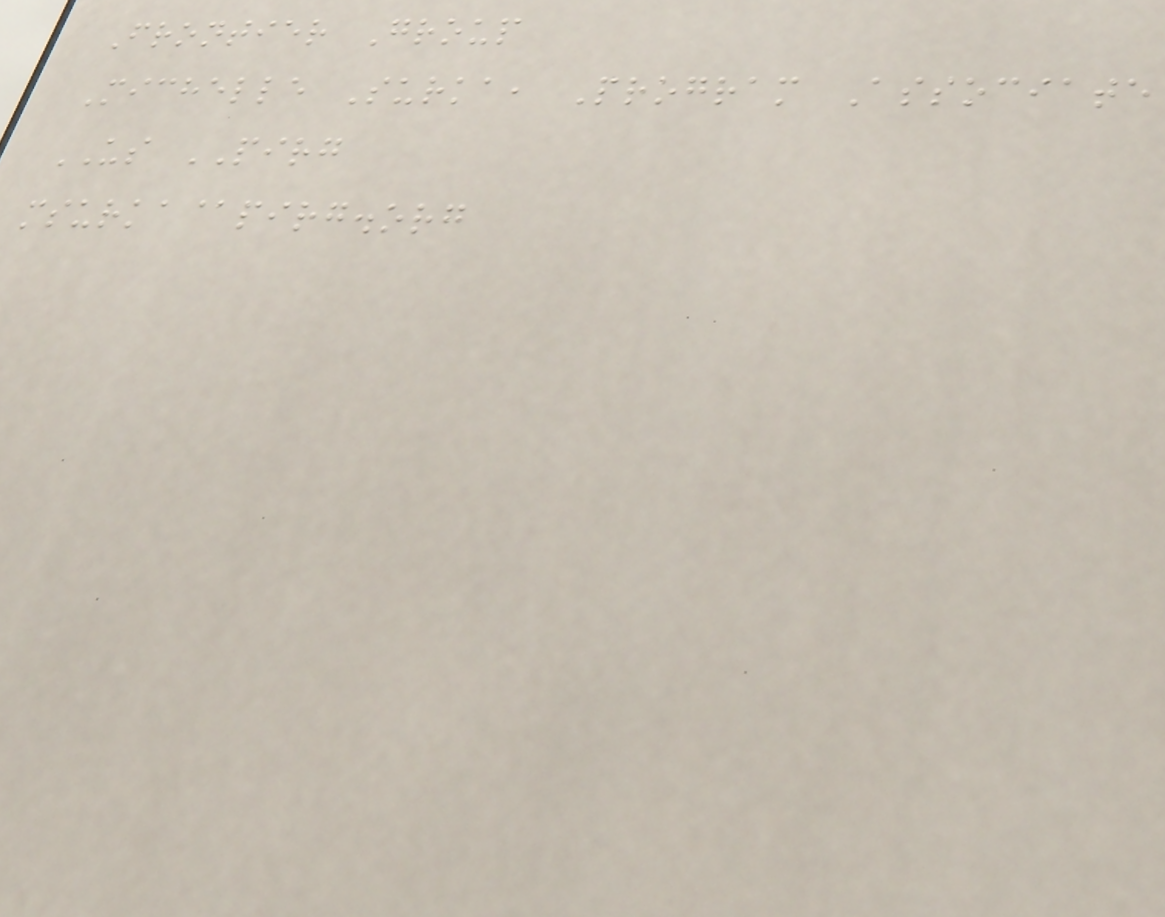Frontier Group
Michelle Surka, Program Associate
US PIRG
msurka@pirg.org
